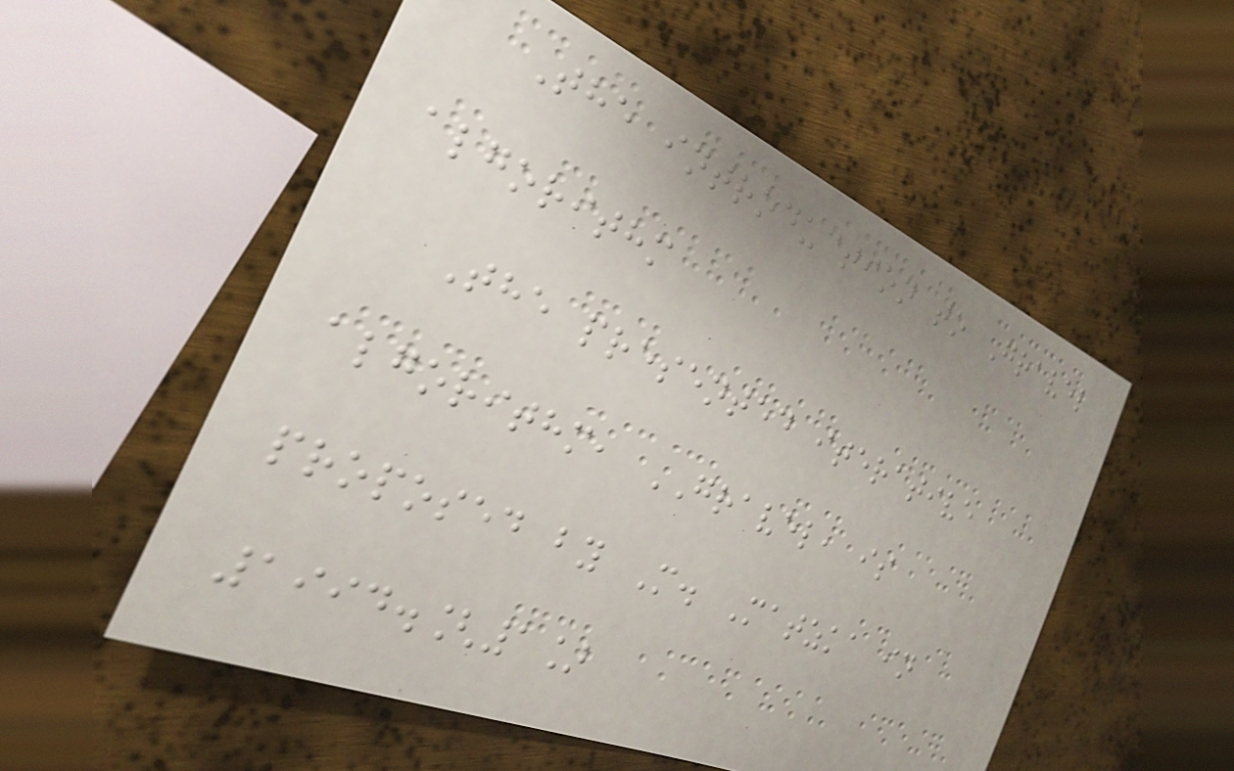The introduction to Gravel
algorithm
The presented iterative
algorithm, GRAVEL, is
proposed by M. Matzka in
1994.[1]
